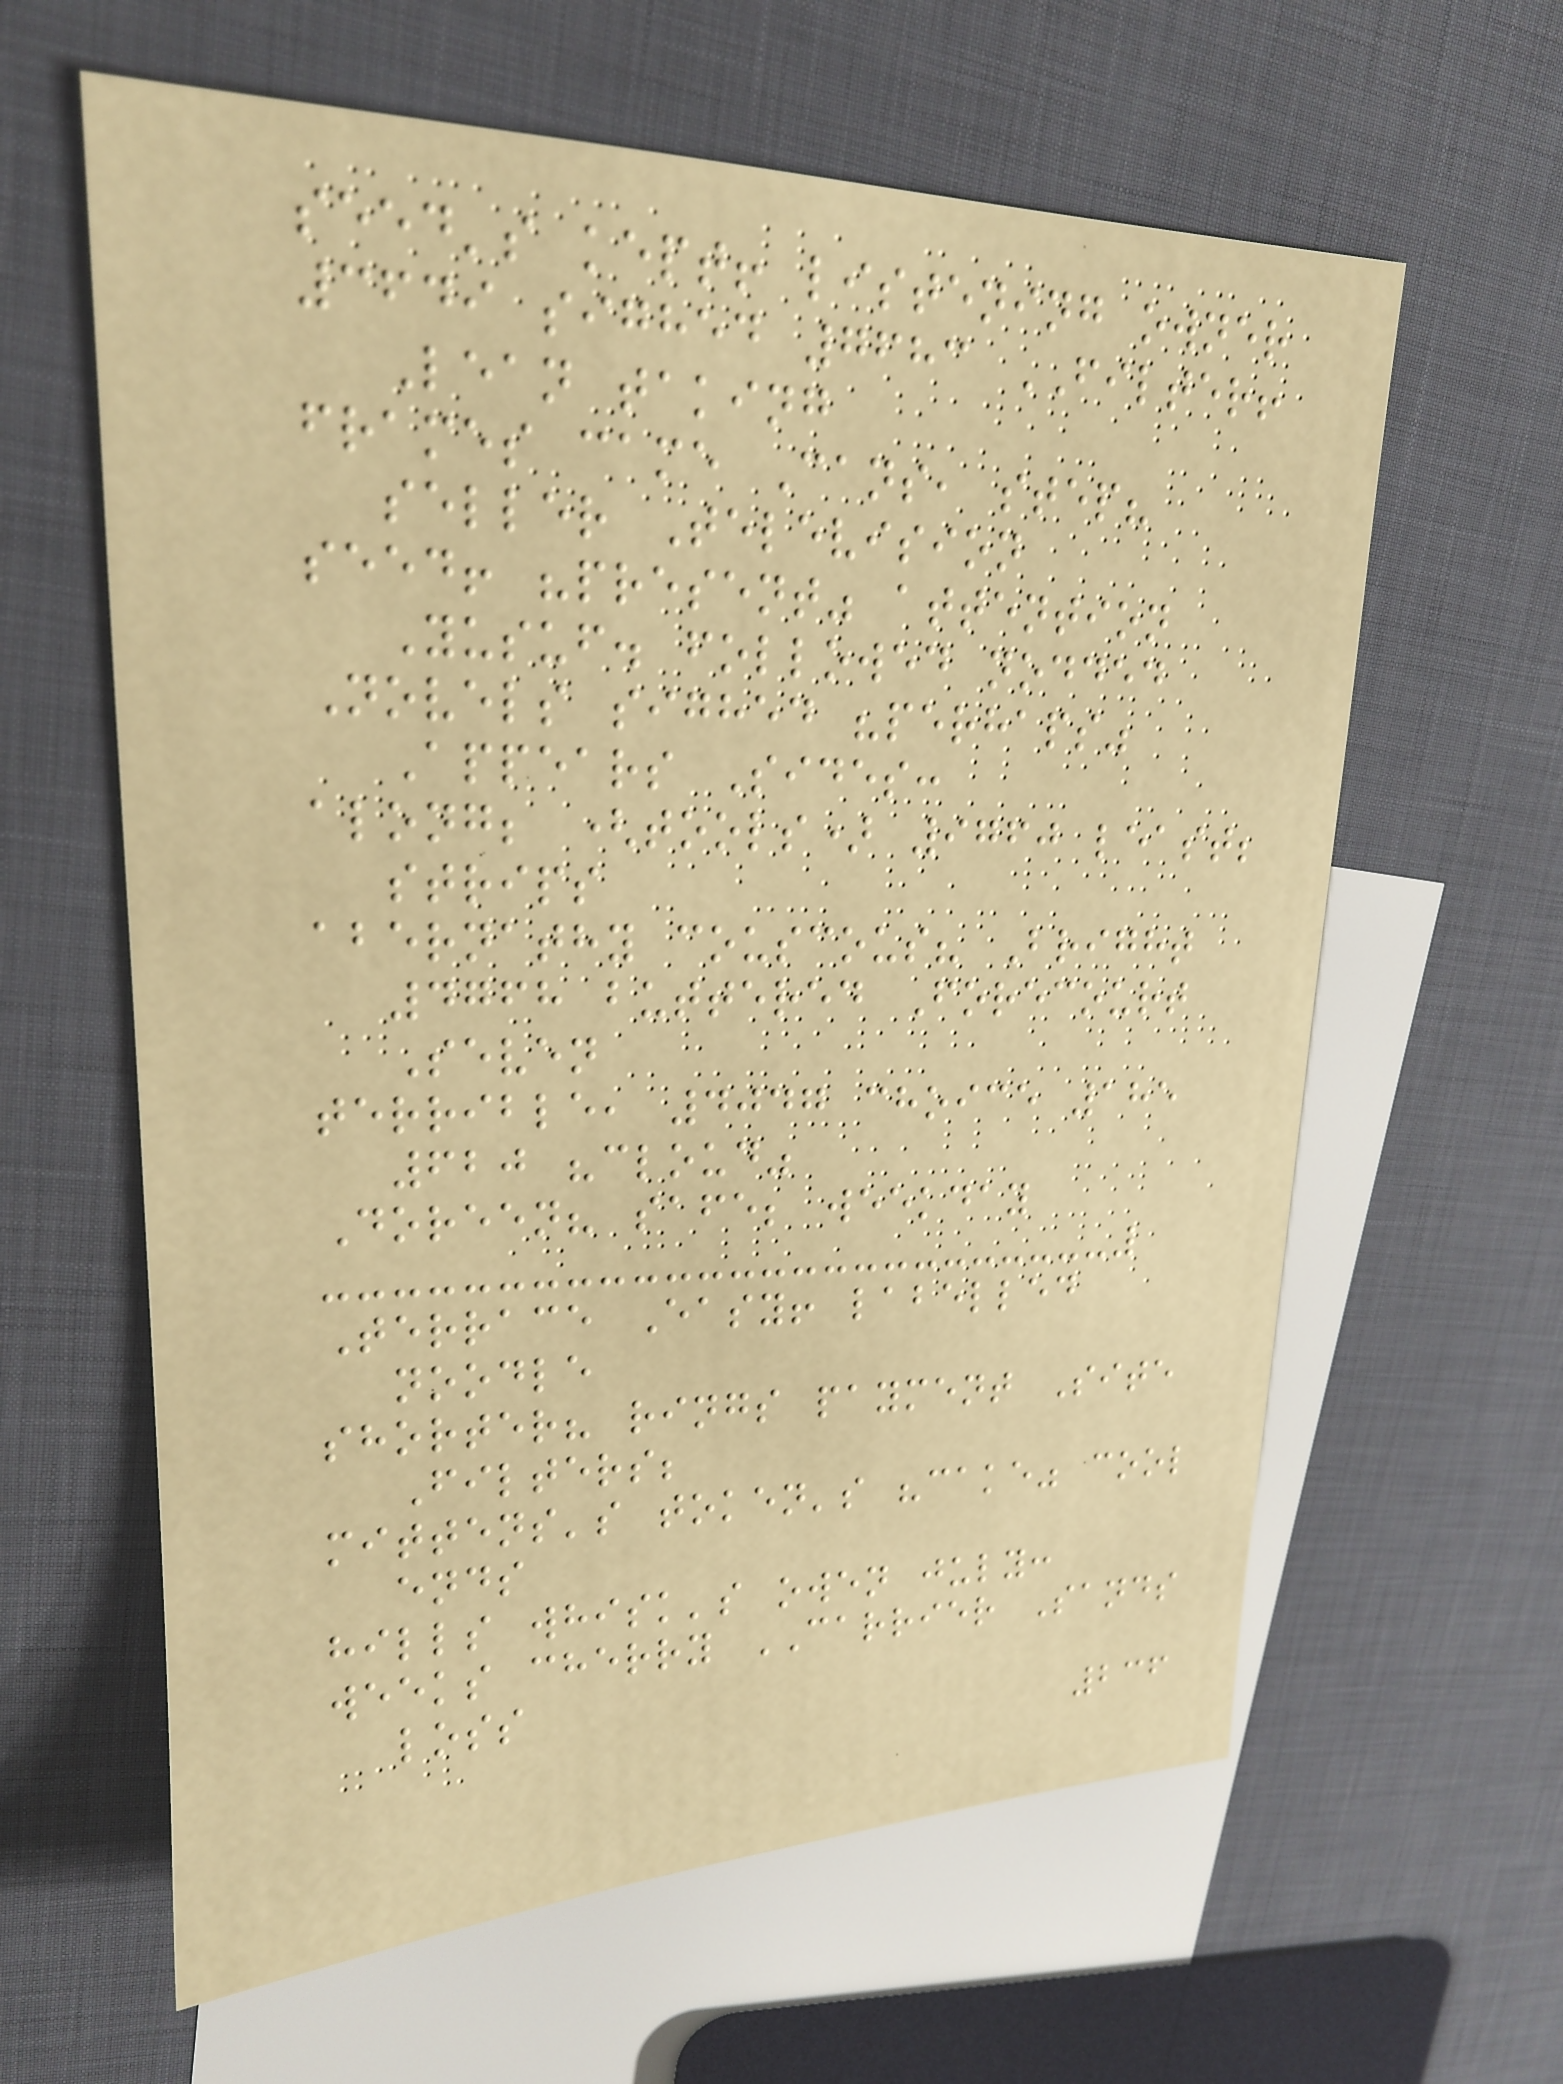seed's kept! listening owner
3649 sighed 7683 FILTER!
Lean taking
frames came Cans, step?
seller Television
seed! "present" attention
Yusuf. followed nodded
Novels sighed "perhaps"
Appears Sides:
along; (tools) 9760 least;
strips
abernathy couscous? Bright
4768 buttered Forecourt
Seven
terrible, 4047 choice 185
620 "cloud"
Doreen? safe; weekday
Terrace Easy! labelled
noodle
shorter? rings payment Site
Filters;
mittens's token's "cake" cool
ends
hills whisk's owen july:
weeks cherry CARRIER Sands
loss
236
